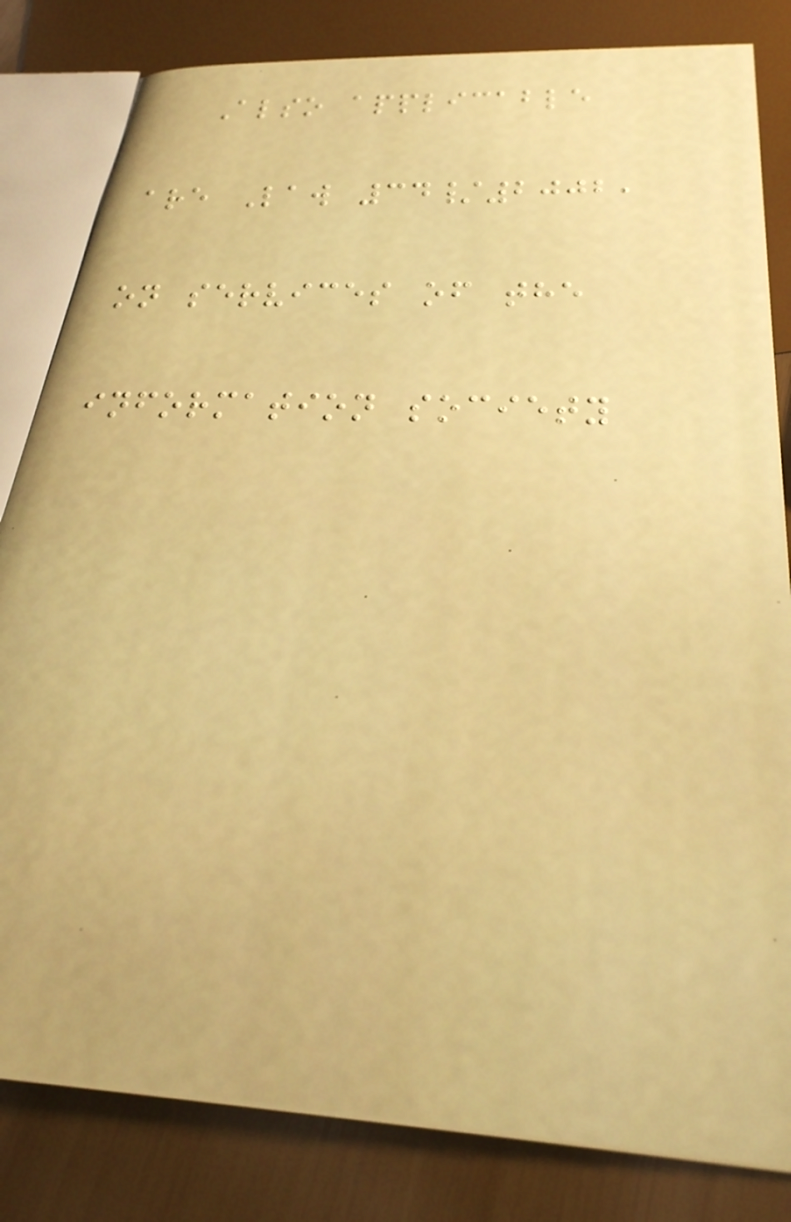Also applicable
are Law 34/2002,
on services of the
information society
